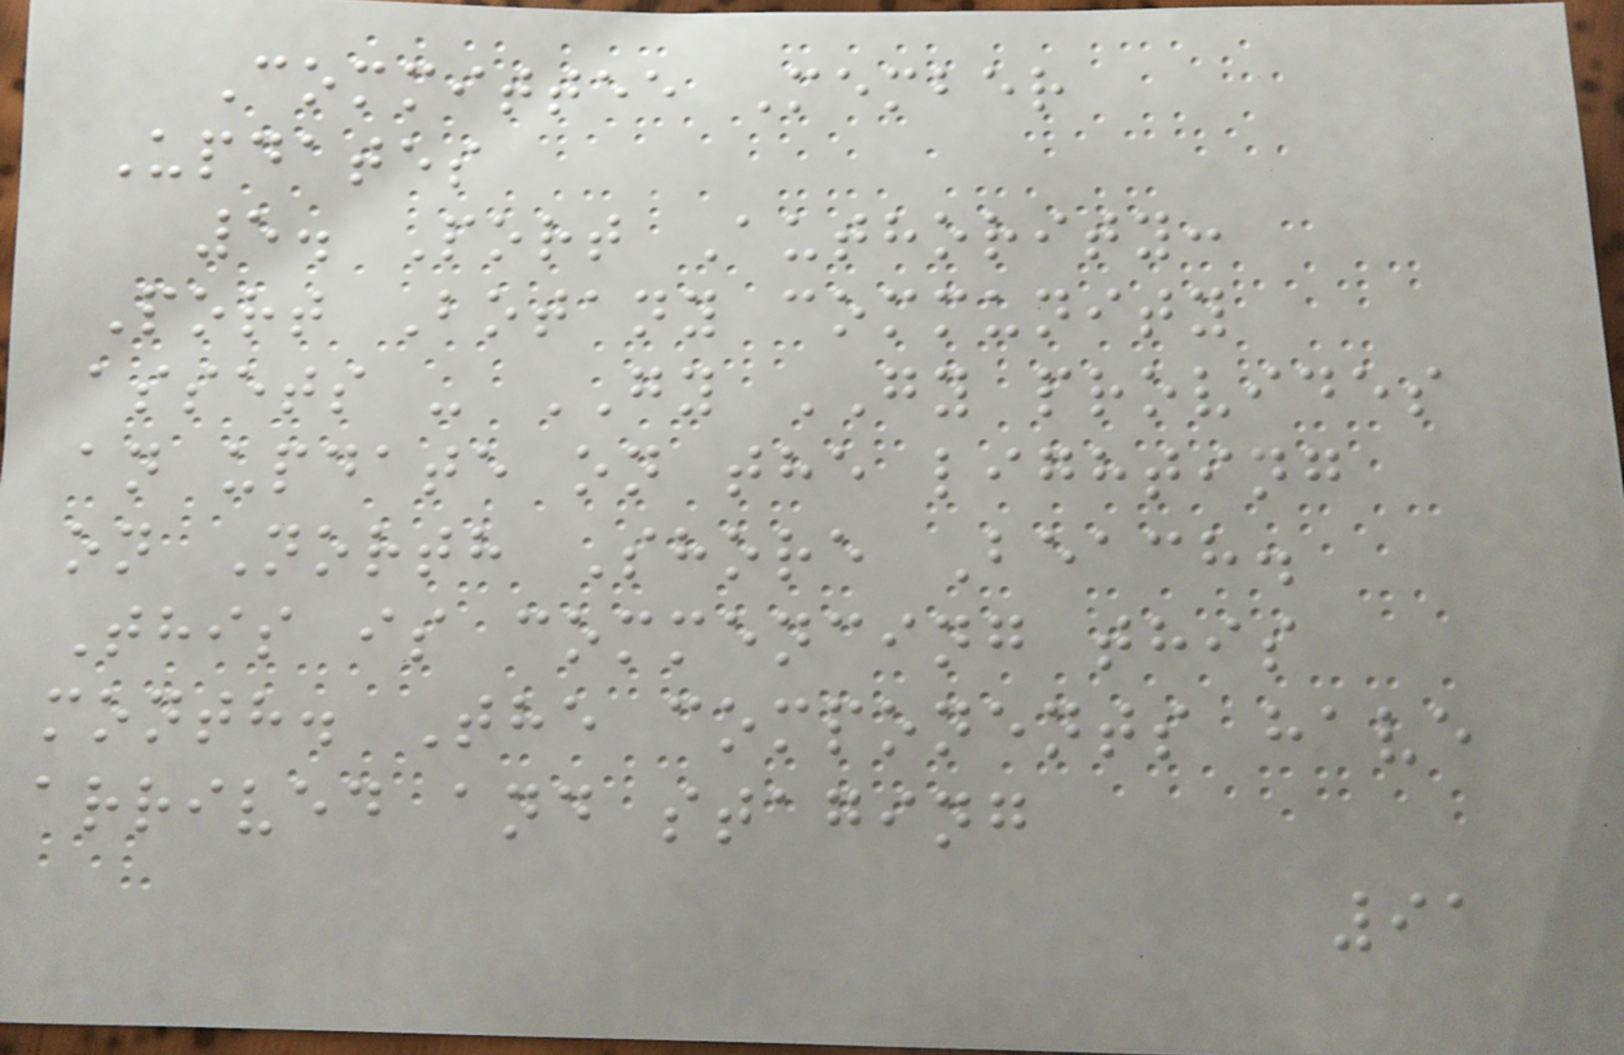Committee Member
Updates
5. Port Authority:
Port Botany community
assets - GY GY provides
an update on the lighting
on North Shore Beach.
This is commencing this
month. The components have
arrived and staging
91
